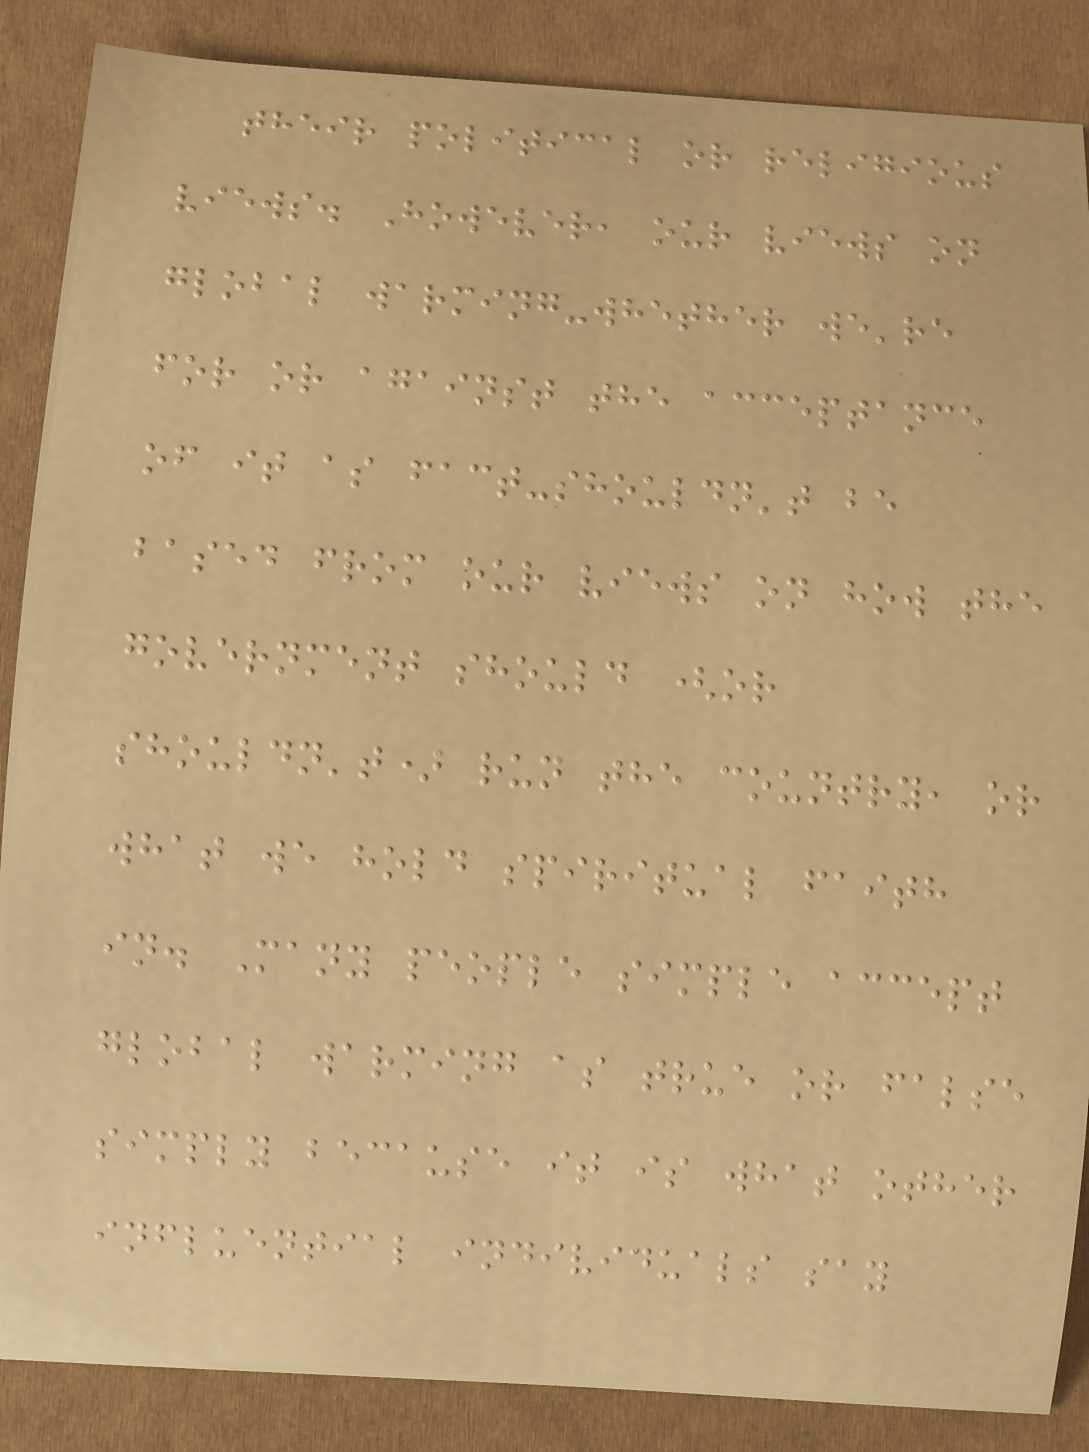their political or religious
views. However, our views on
global warming-whether we're
for or against the acceptance
of it as fact-shouldn't be
based from our views on how the
government should (or
shouldn't) run the country, or
what we hold spiritual faith
in. Many people simple accept
global warming as true or false
simply because it is what other
influential individuals say
